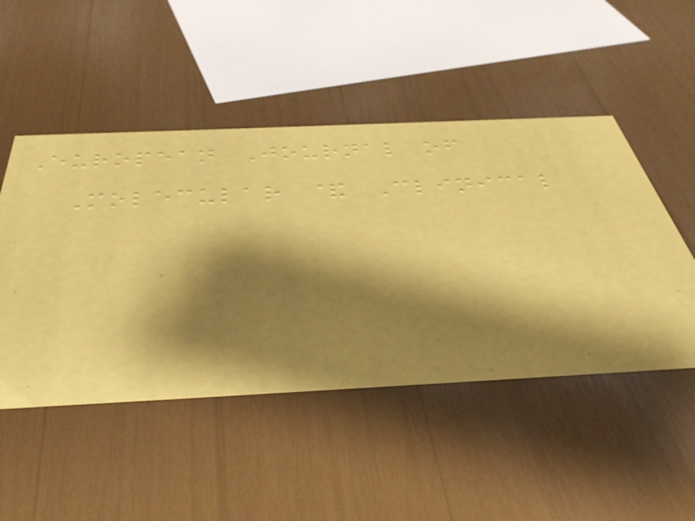European Journal of
Molecular & Clinical
